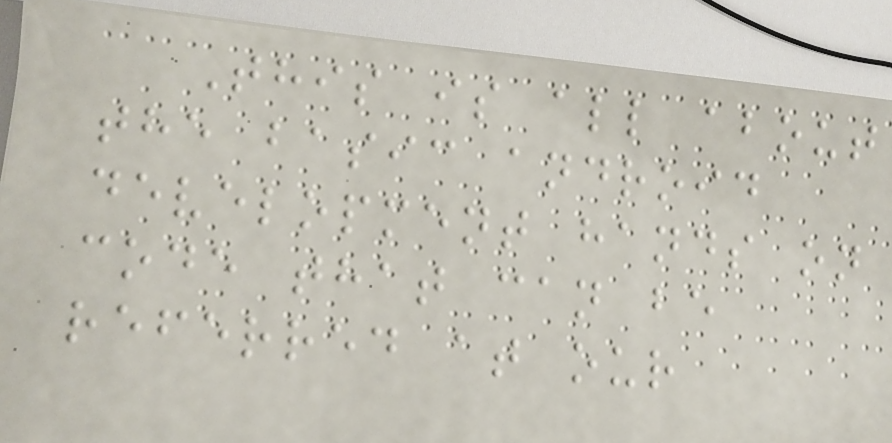This is all about
the basic android
development hands on
code that can be
referred at our
